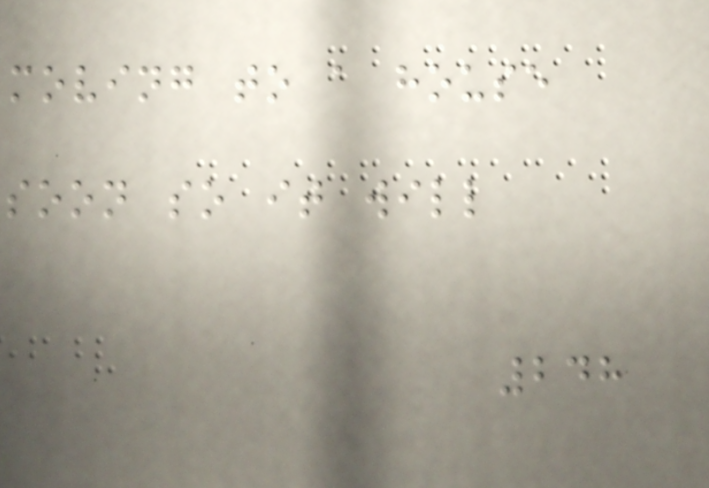moving to a house
soon so it will
248
